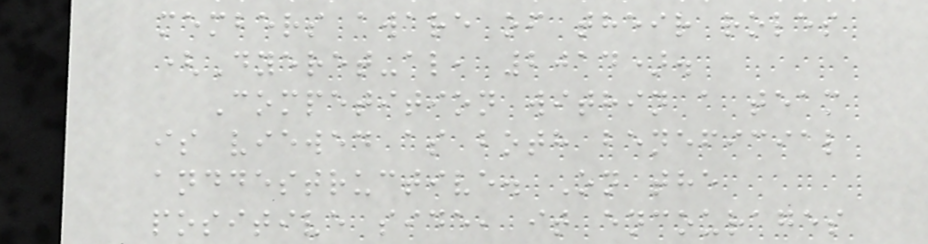members aware of their roles
(Dyeret-al, 2014).
Competition within a team
is viewed as both beneficial
anddestructive. On the
positive side, it encourages
